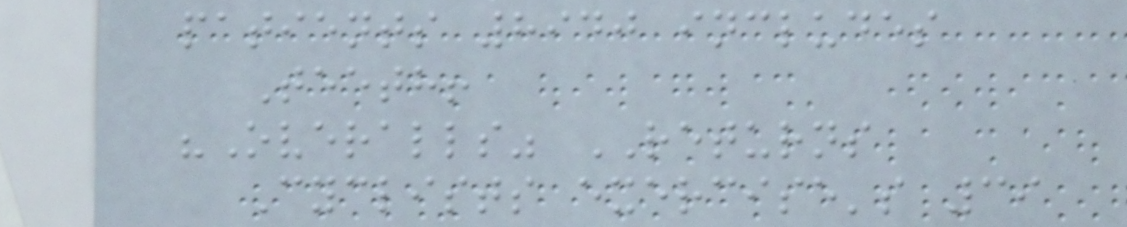patients 8940 includes
Teeth!
"Overalls" RETURNS
Cyclists exercise's 39
